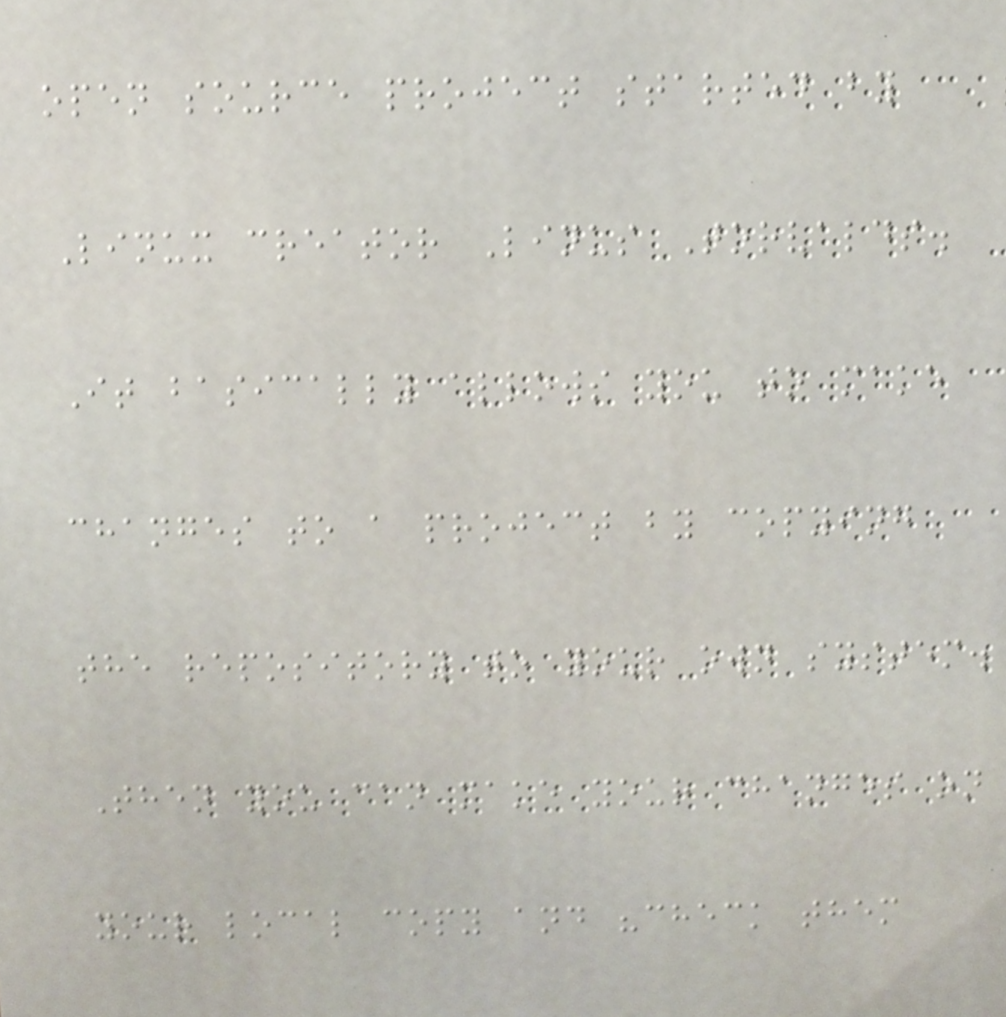open source project started by
Linux creator Linus Torvalds.
It basically allows you to make
changes to a project by copying
the repository to your own system.
Then you can make your changes on
your local copy and "check them
